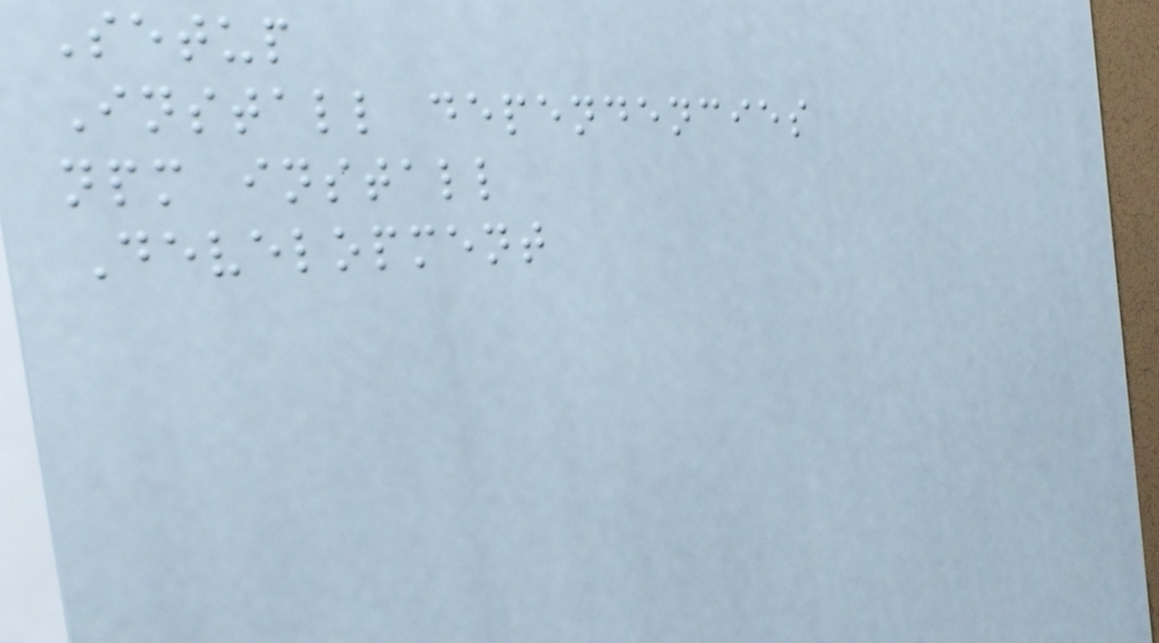Setup
Install dependencies
npm install
Development
